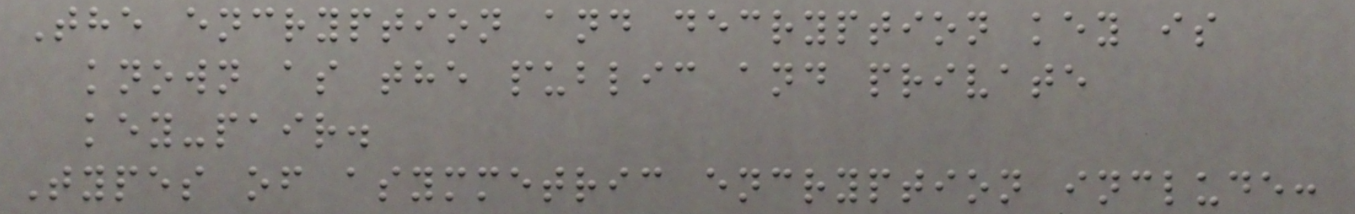The encryption and decryption key is
known as the public and private
key-pair.
Types of asymmetric encryption include:
